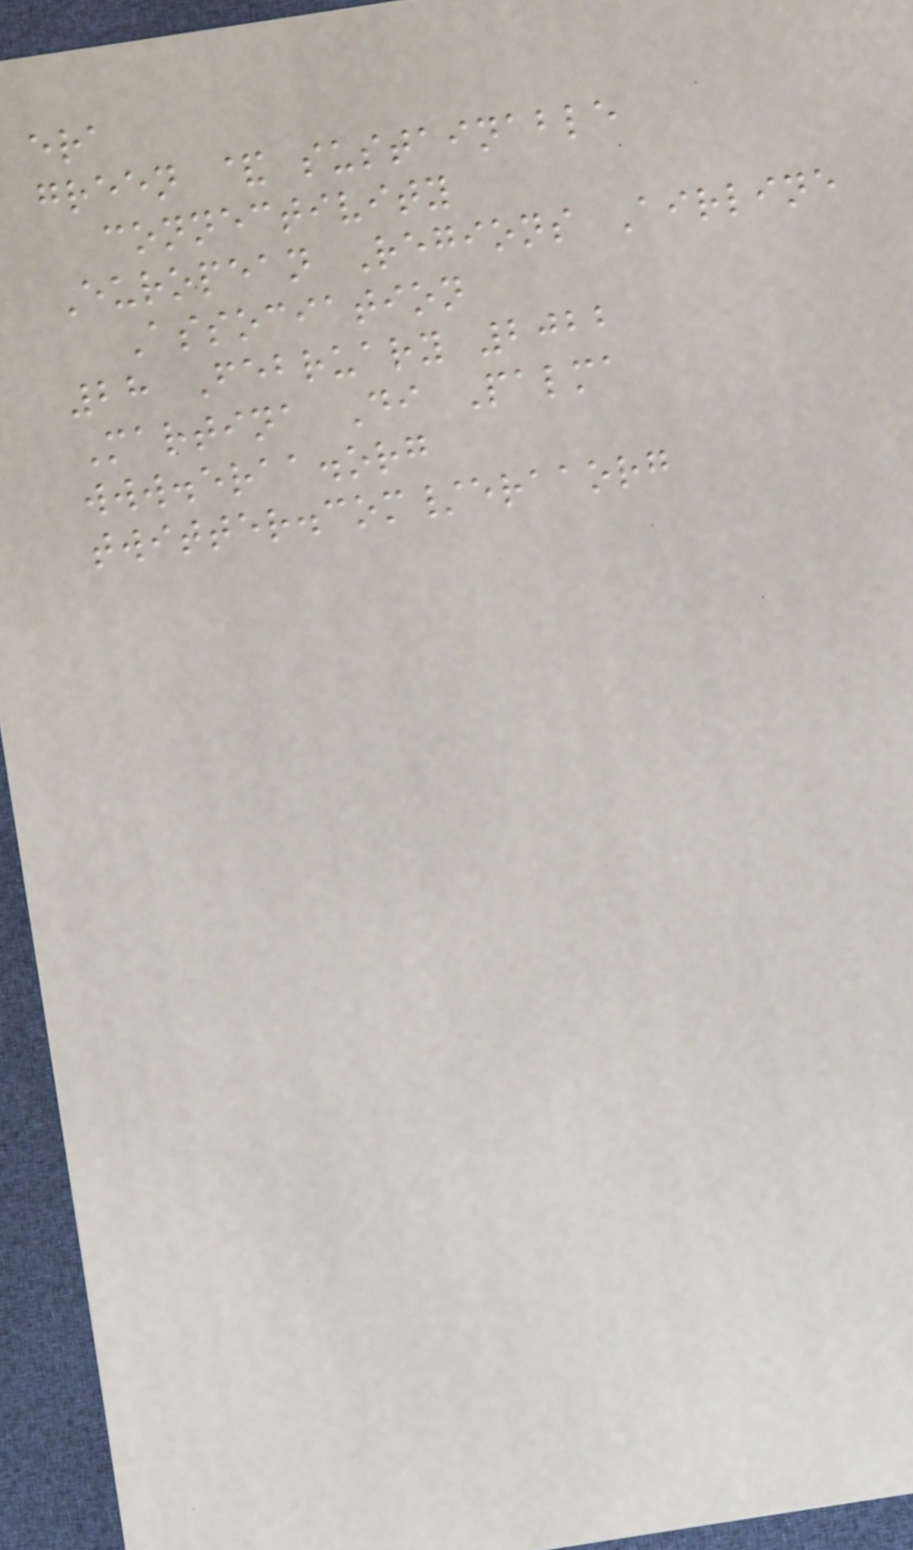era
green & sustainable
connectivity
European Regions Airline
Association
28 February 2022
Martina Di Palma
www.eraa.org
twitter.com/eraaorg
